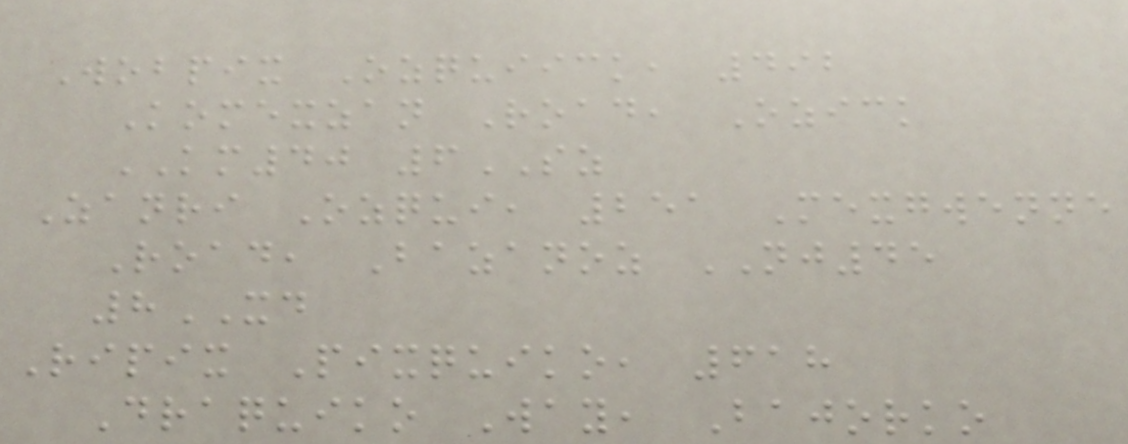Wobpix Ozquiick, 492
Komexzan Road, Ozick
KM40 6SZ
Zanri Ozqui, 251 Mexgwenne
Road, Bazanoz NJ45
8XD
Ripix Pixquiko, 618
Draquiko Way, Bajorko
